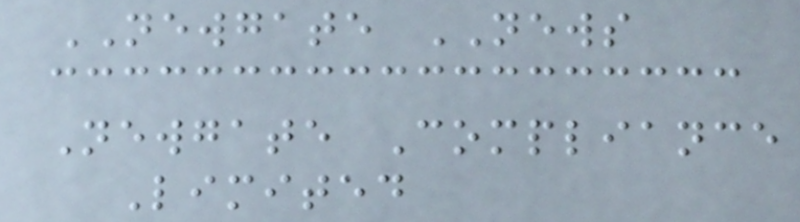NEWGATE NEWS
Newgate Compliance
Limited
